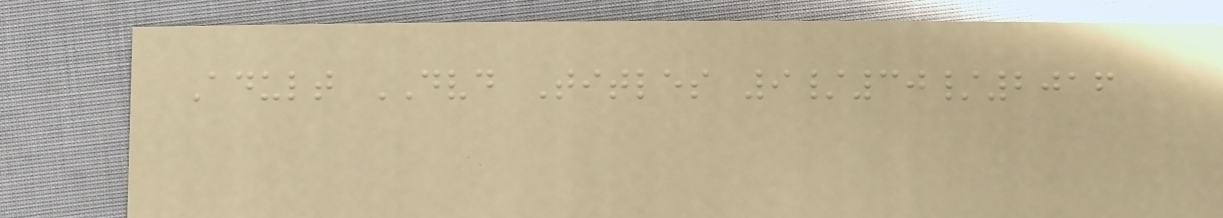Adult DVD Titles 9/30/2016
